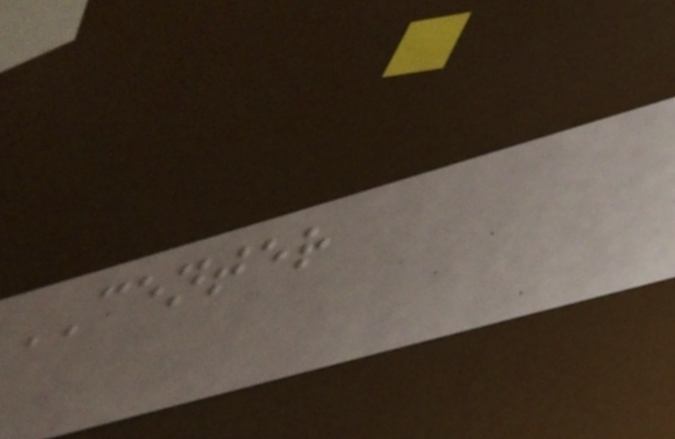CENTER
